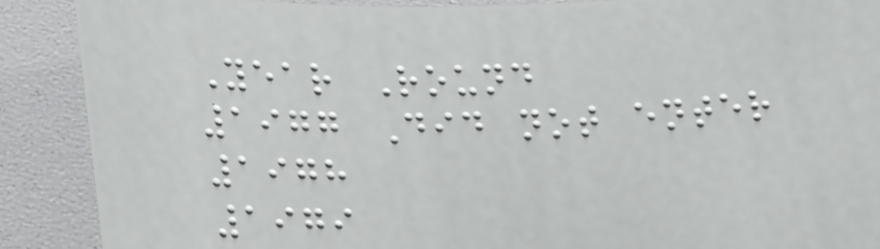Year Round
1977 Did not enter
1978
1979
